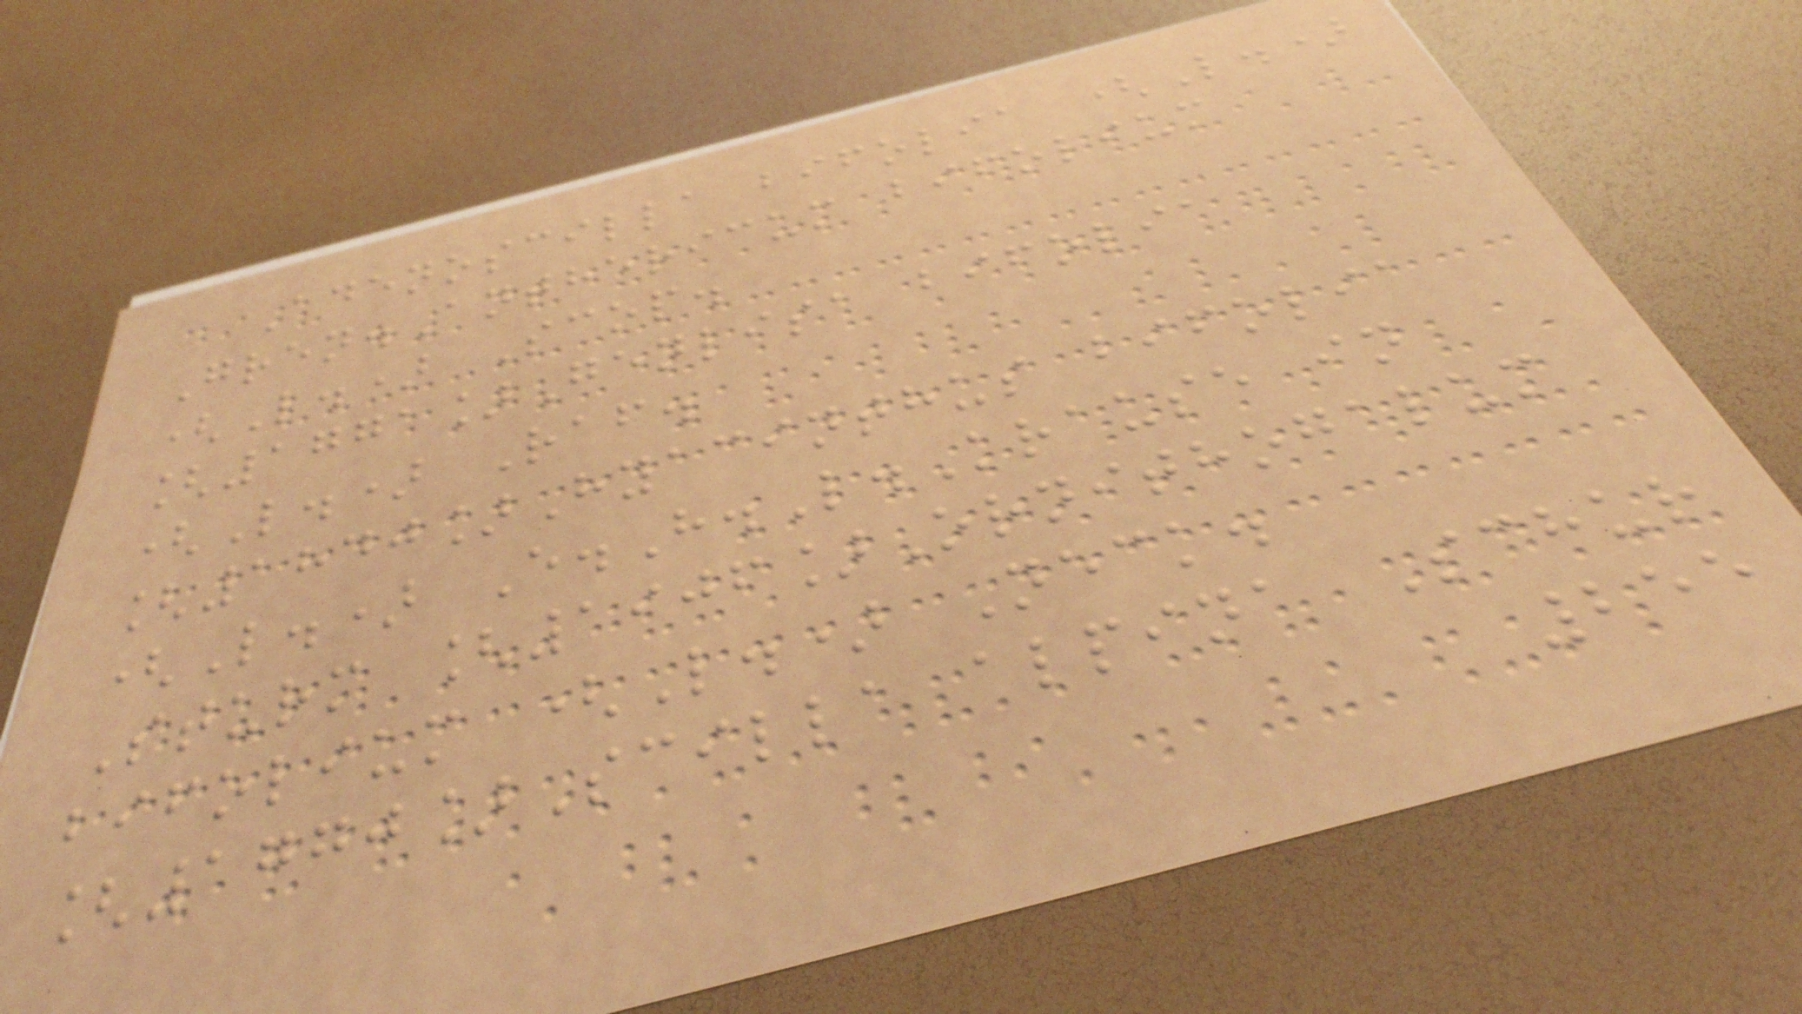Adenoscilla bifolia (L.)
Gren.Anthericum bifolium
(L.) Scop.
[1771]Genlisa bifolia
(L.) Raf.
[1840]Hyacinthus bifolia
(L.) E.H.L.Krause in
Sturm [1906]Ornithogalum
bifolium (L.) Neck.
[1770]Scilla alpina Schur
255
